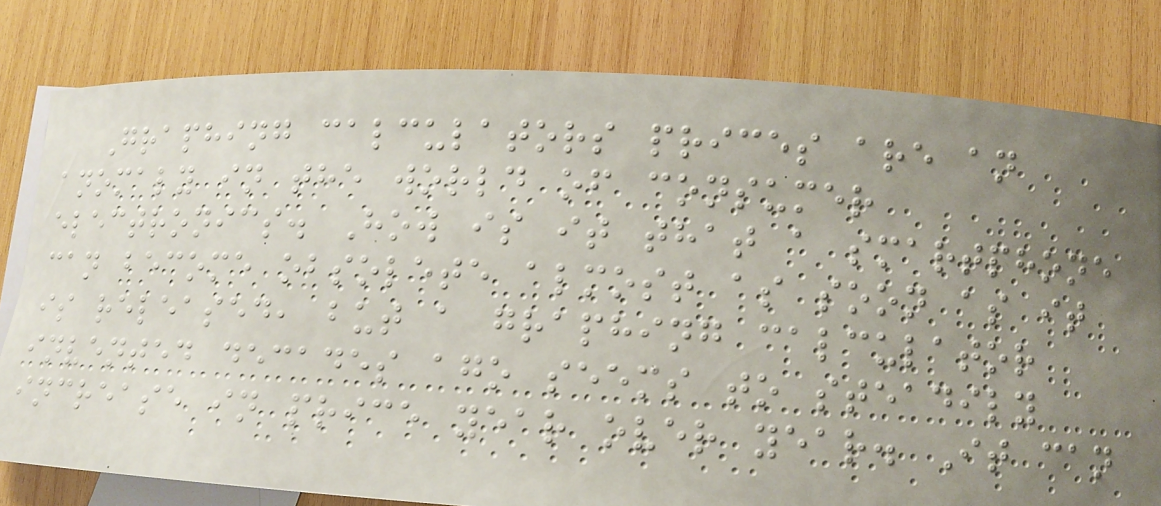Graphing calculators prices are an
anomaly in the world of consumer
electronics. How is it that a smartphone
can become obsolete almost as soon as it
is released, but a graphing calculator
invented decades ago seems to steadily
increase in price year over year. It can
